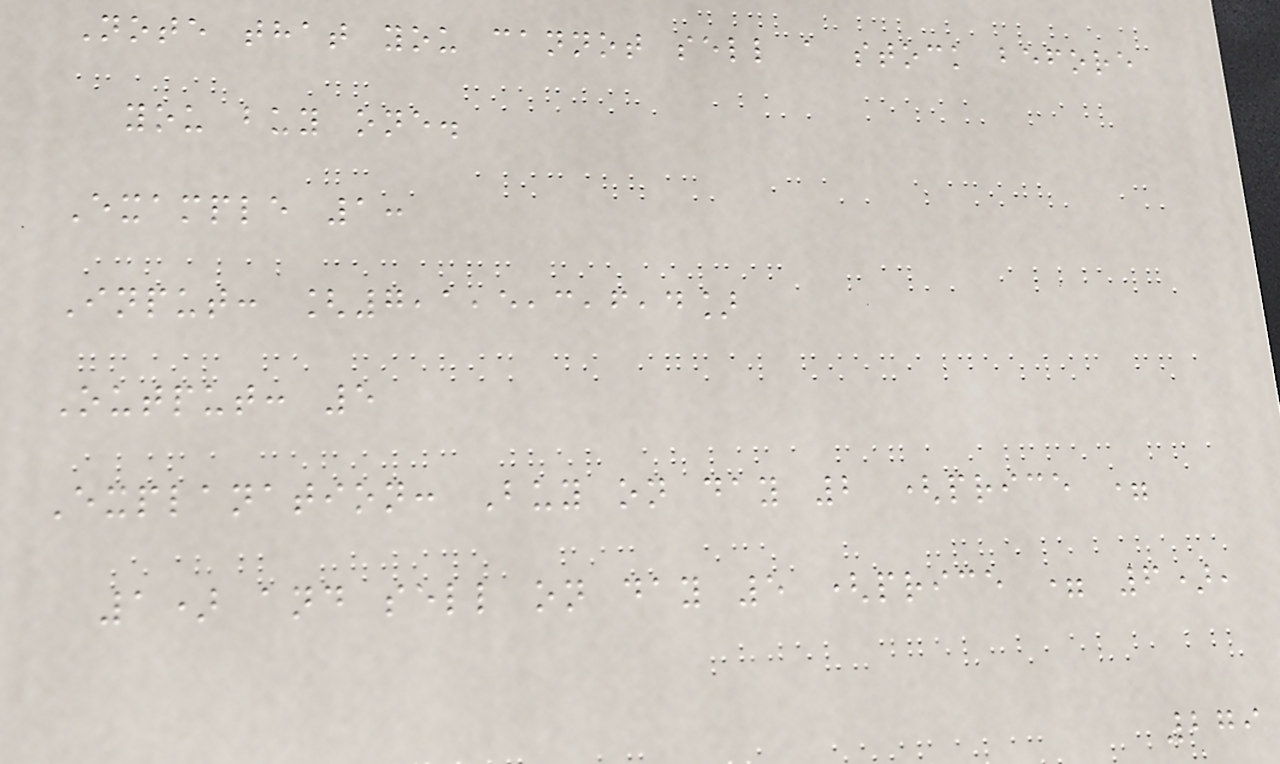Note that you cannot sell a stock before
you buy one.
Example 1:
Input: [7,1,5,3,6,4]
Output: 5
Explanation: Buy on day 2 (price =
1) and sell on day 5 (price = 6),
279
